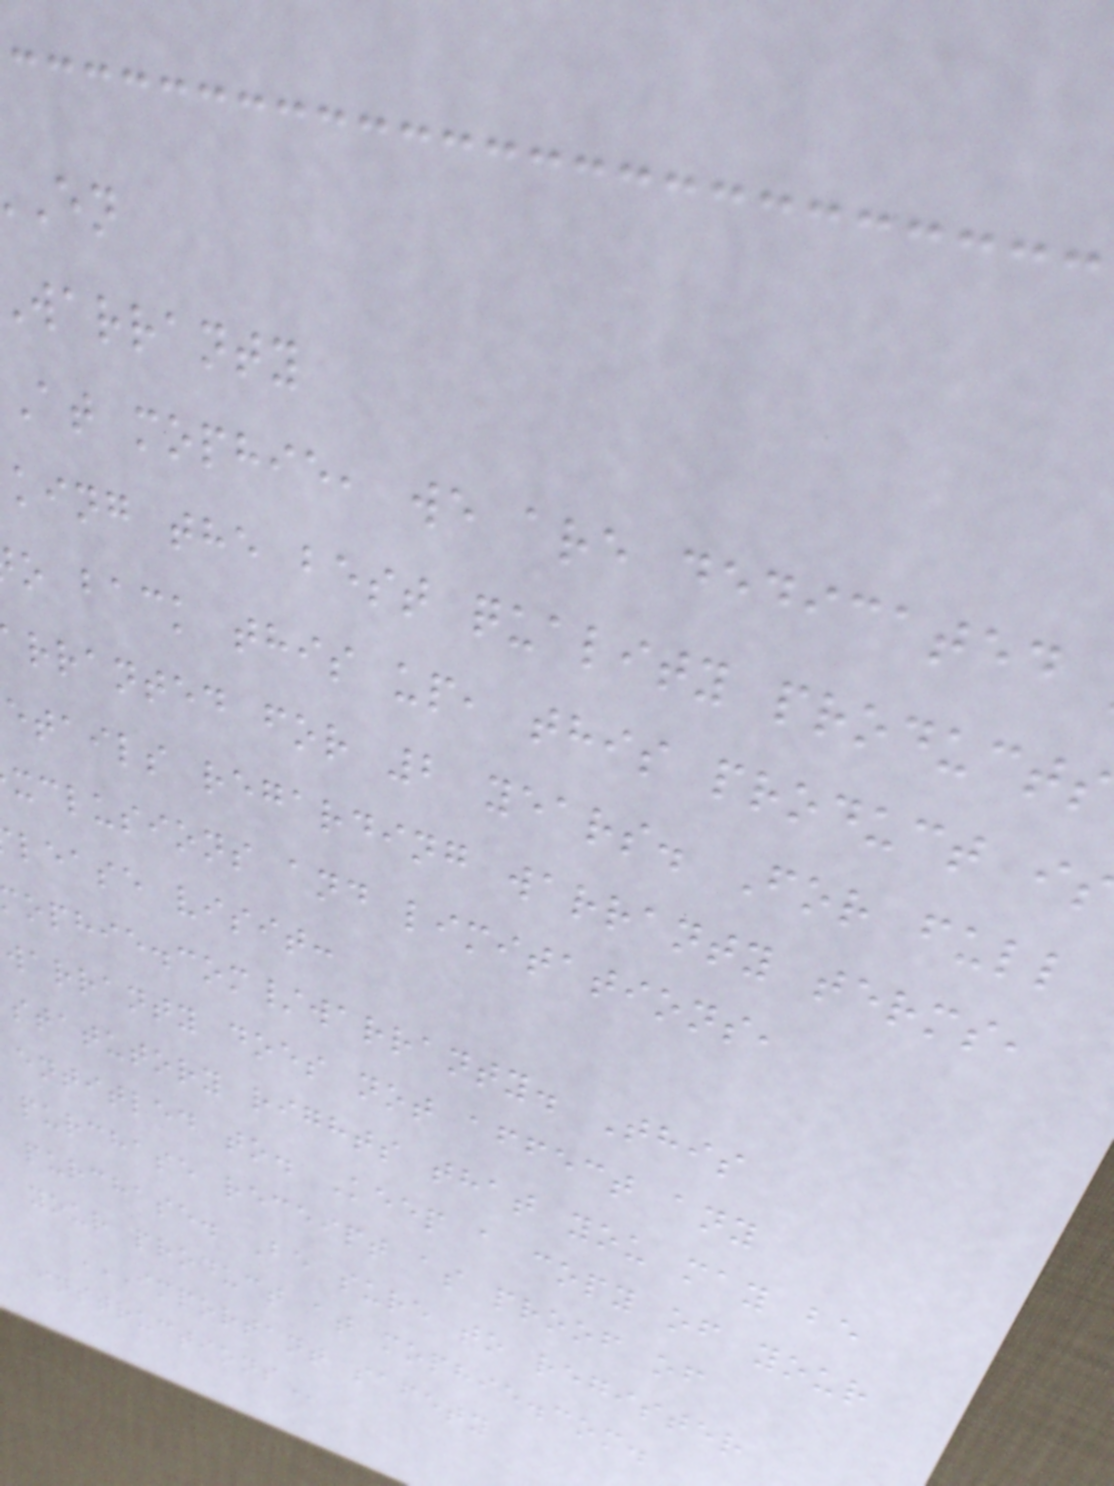warranty
At mophie, we are dedicated
king the best quality products
o back this up, this product i
rranted for 2 years. For full
etails regarding warranty terms,
xclusions and limitations,
lease visit:
ophie.com/warranty. This
warranty does not affect any
statutory rights that you may be
entitled to. Keep a copy of your
purchase receipt as proof of
purchase. Be sure to register
your product at mophie.com.
IMPORTANT SAFETY
